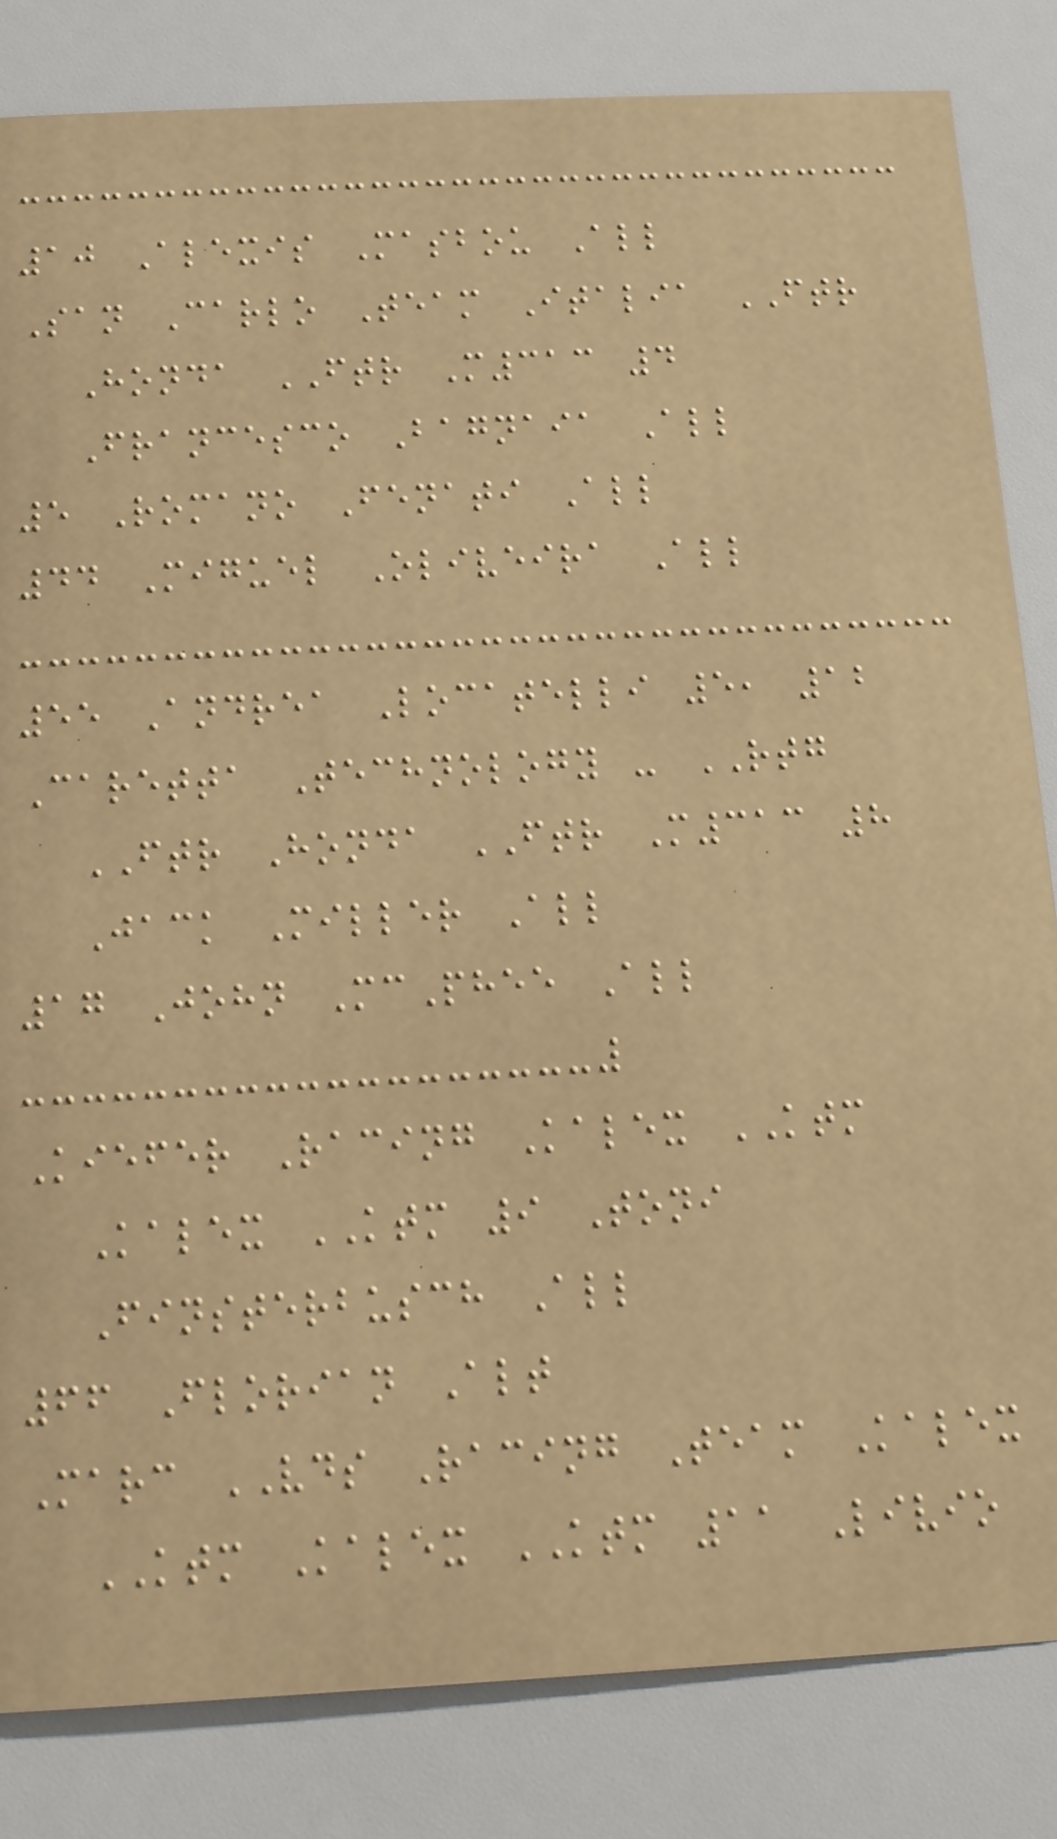10 Alexis Masbou All
San Carlo Team Italia FTR
Honda FTR M313 4
Francesco Bagnaia All
5 Romano Fenati All
44 Miguel Oliveira All
55 Andrea Locatelli 5, 12
Caretta Technology - RTG
FTR Honda FTR M313 8
Jack Miller All
17 John McPhee All
Kiefer Racing Kalex KTM
Kalex KTM 9 Toni
Finsterbusch All
66 Florian Alt
Marc VDS Racing Team Kalex
KTM Kalex KTM 11 Livio
